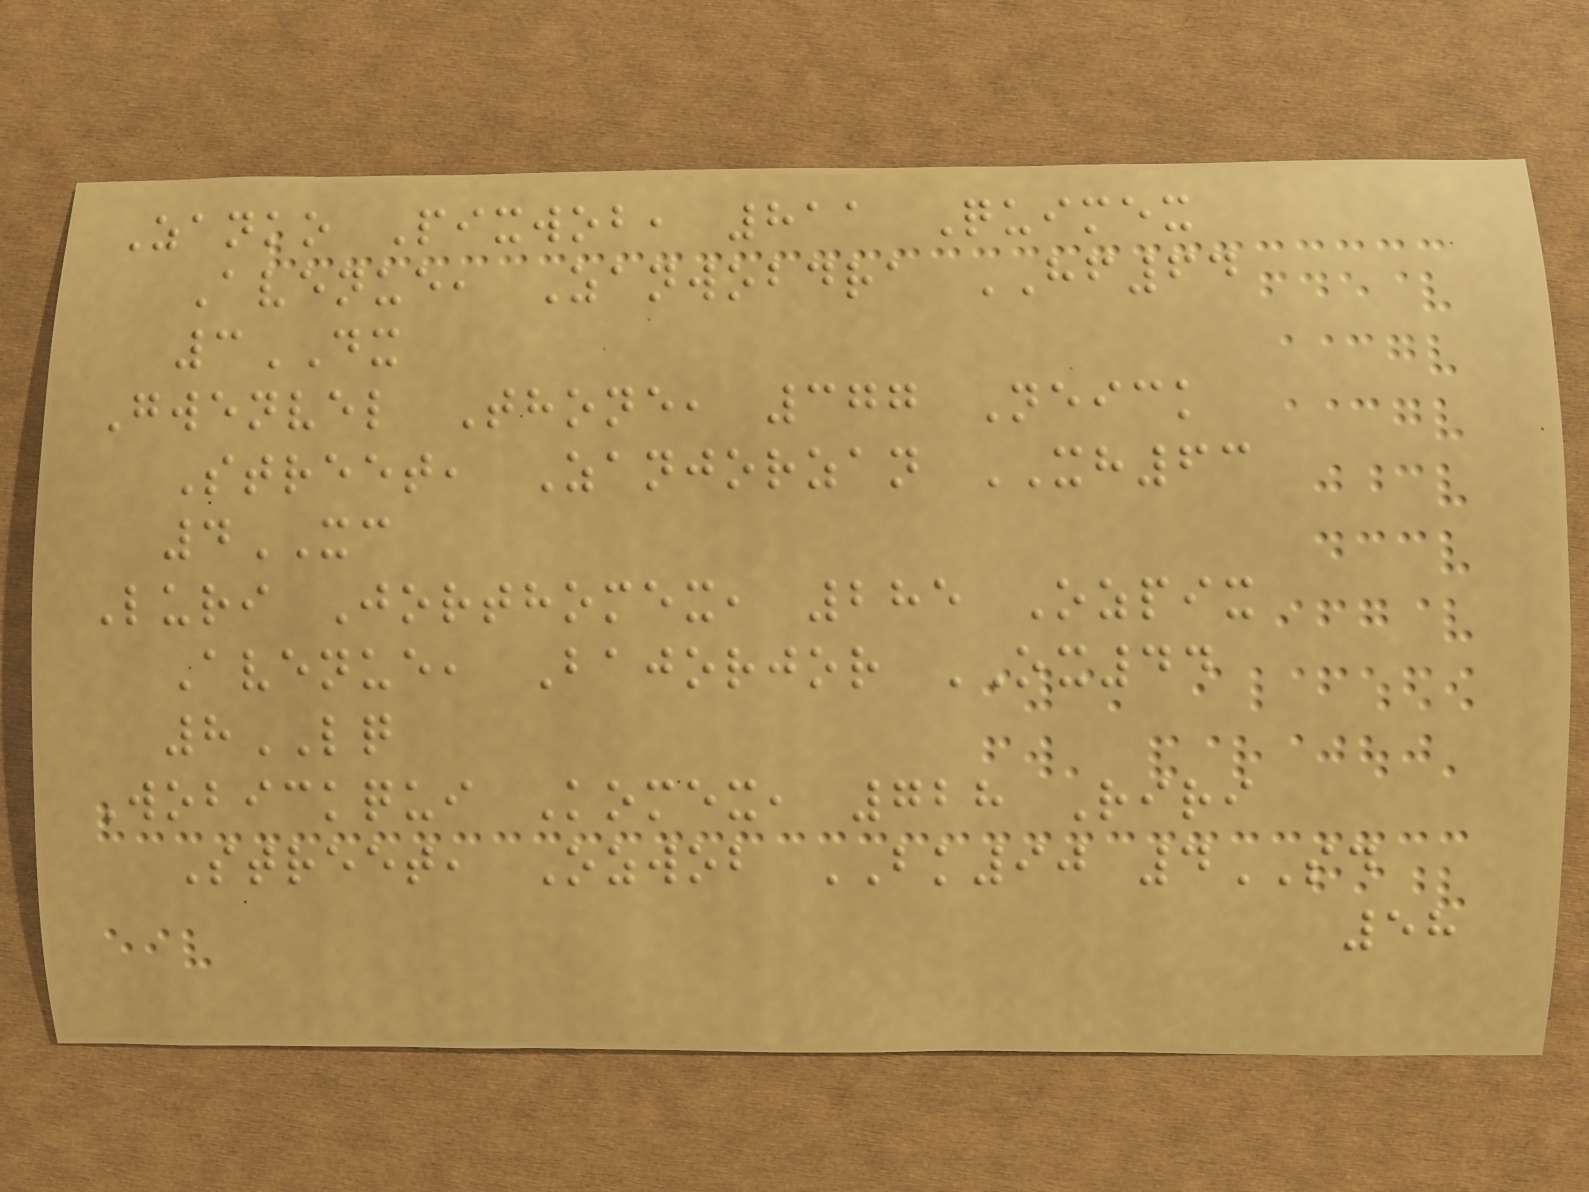Zanko Pixwob, 811 Quimex
Avenue, Zanwobdra HF64
3DX
Gwenvel Thone, 377 Neick
Street, Zanjorzan XH63
4XC
Luri Jorthomex, 285 Ozpix
Avenue, Bajorjor OX44
8LQ
Wobickqui Komex, 728 Riri
Street, Ozwob BK90 4SD
58
